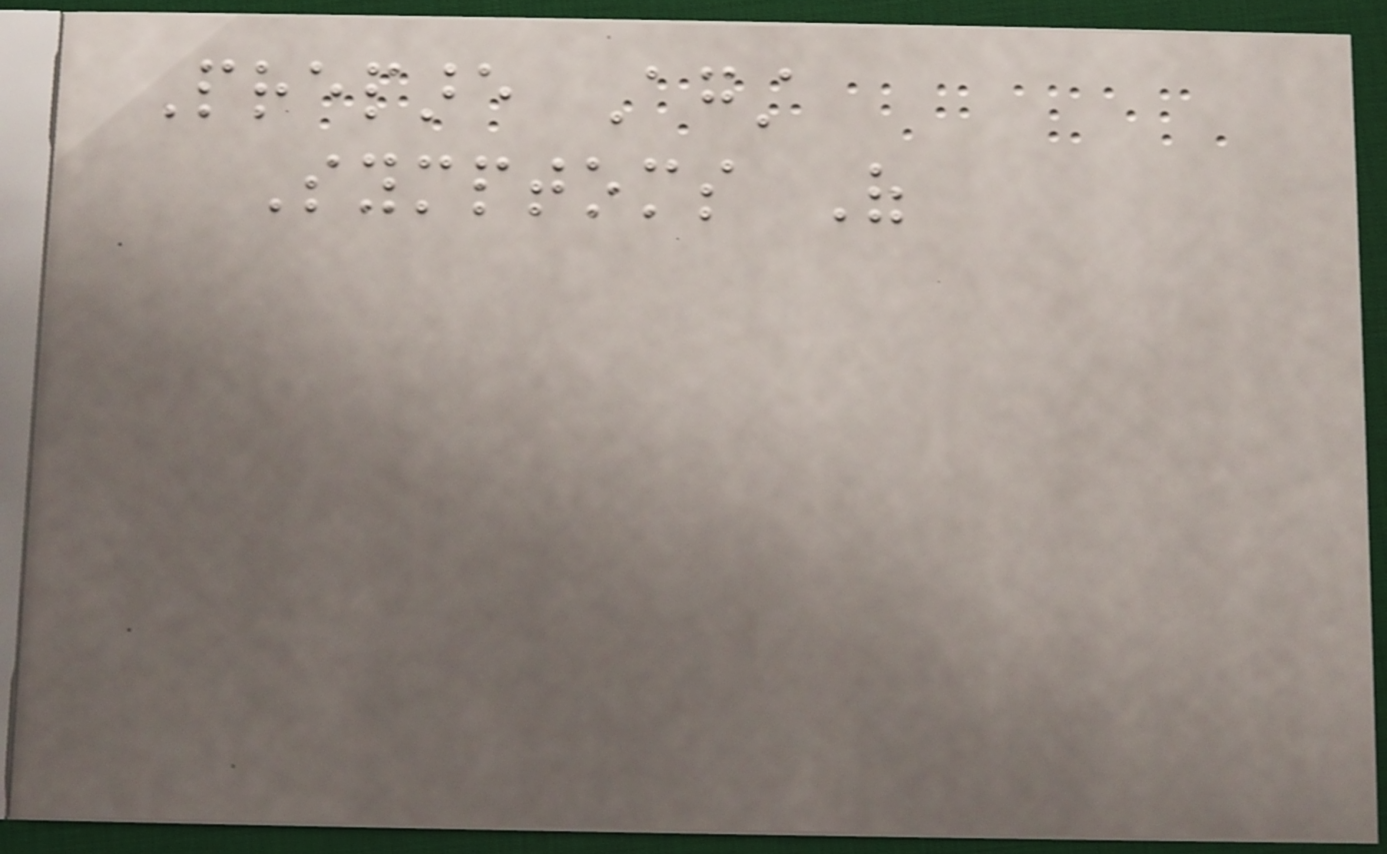Prepare Against
Symptoms Of
